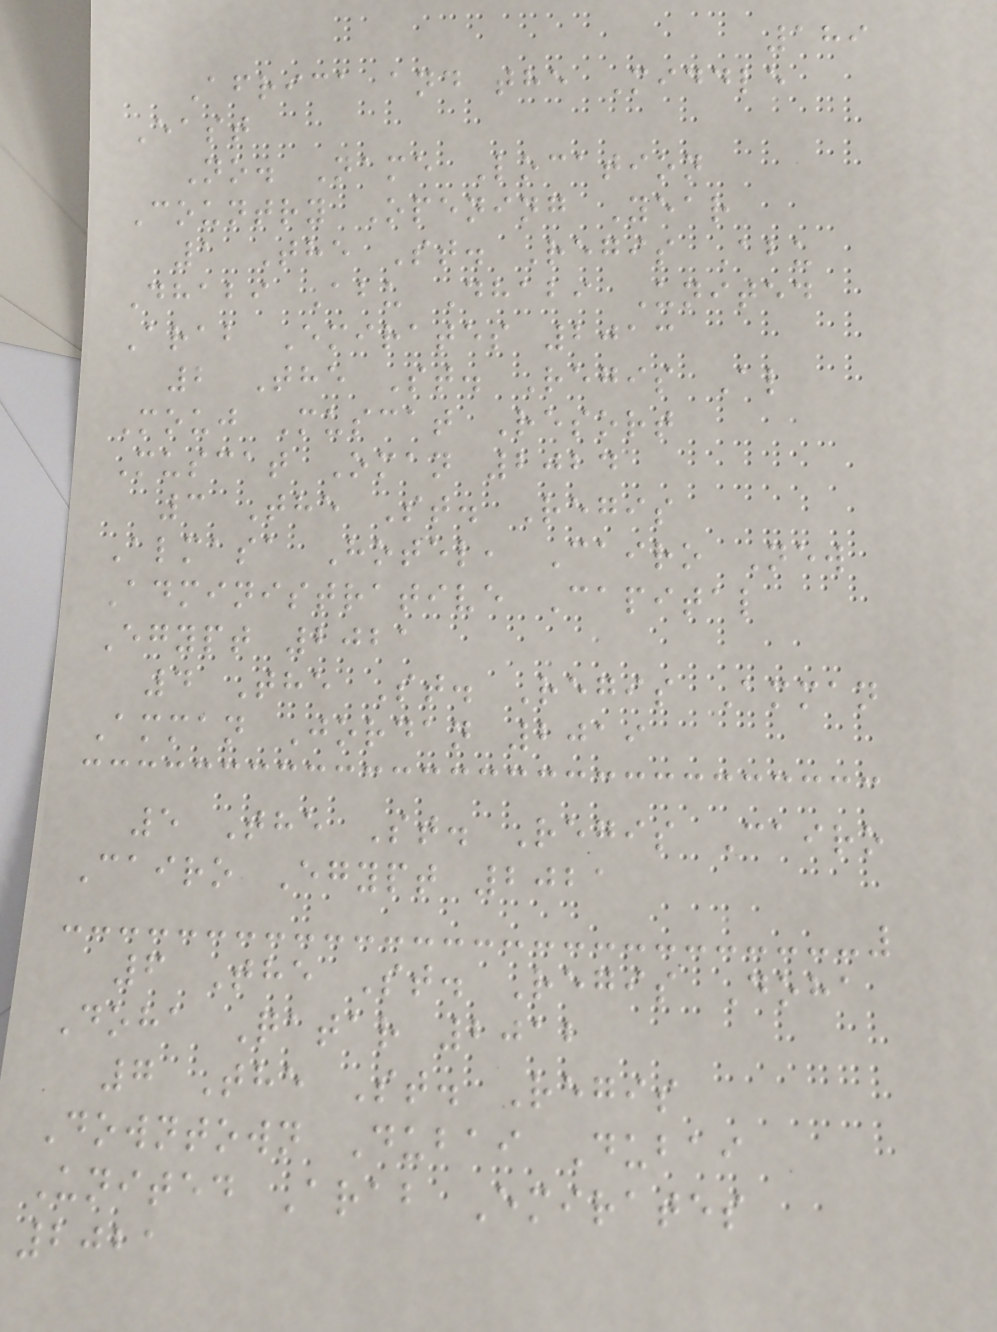189
Africa and the Middle
East
No. Name Location
Country Opening Year
1 The St. Regis Abu
Dhabi Abu Dhabi United
Arab Emirates 2013
2 The St. Regis Al
Mouj Muscat Resort
Muscat Oman 2024
3 The St. Regis
Almasa Hotel, Cairo New
Administrative Capital
Egypt 2021
4 The St. Regis Amman
Amman Jordan 2019
5 The St. Regis Cairo
Cairo Egypt 2021
6 The St. Regis Doha
Doha Qatar 2012
7 The St. Regis
Downtown Dubai Dubai
United Arab Emirates
2021
